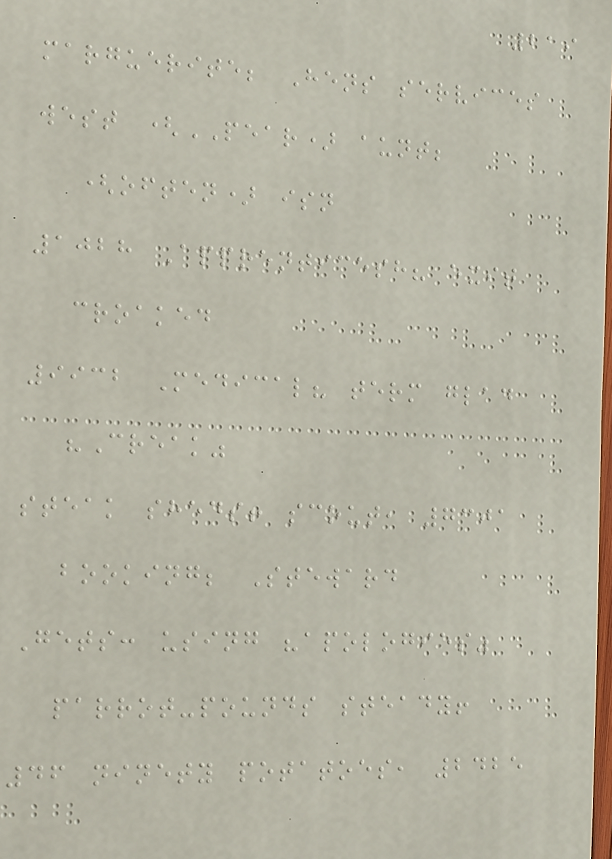219
marguerite; Hens services
west (PEAR) aunt;
(often) isn
1028 Apprenticesh? exit
croaked
9932 Medical? term glad
"Creak"
steak sheds! scout, 7301
booking; Steward
Gets: using "apologies"
parrot-pounds steady!
46 ninety potatoes, 2425
